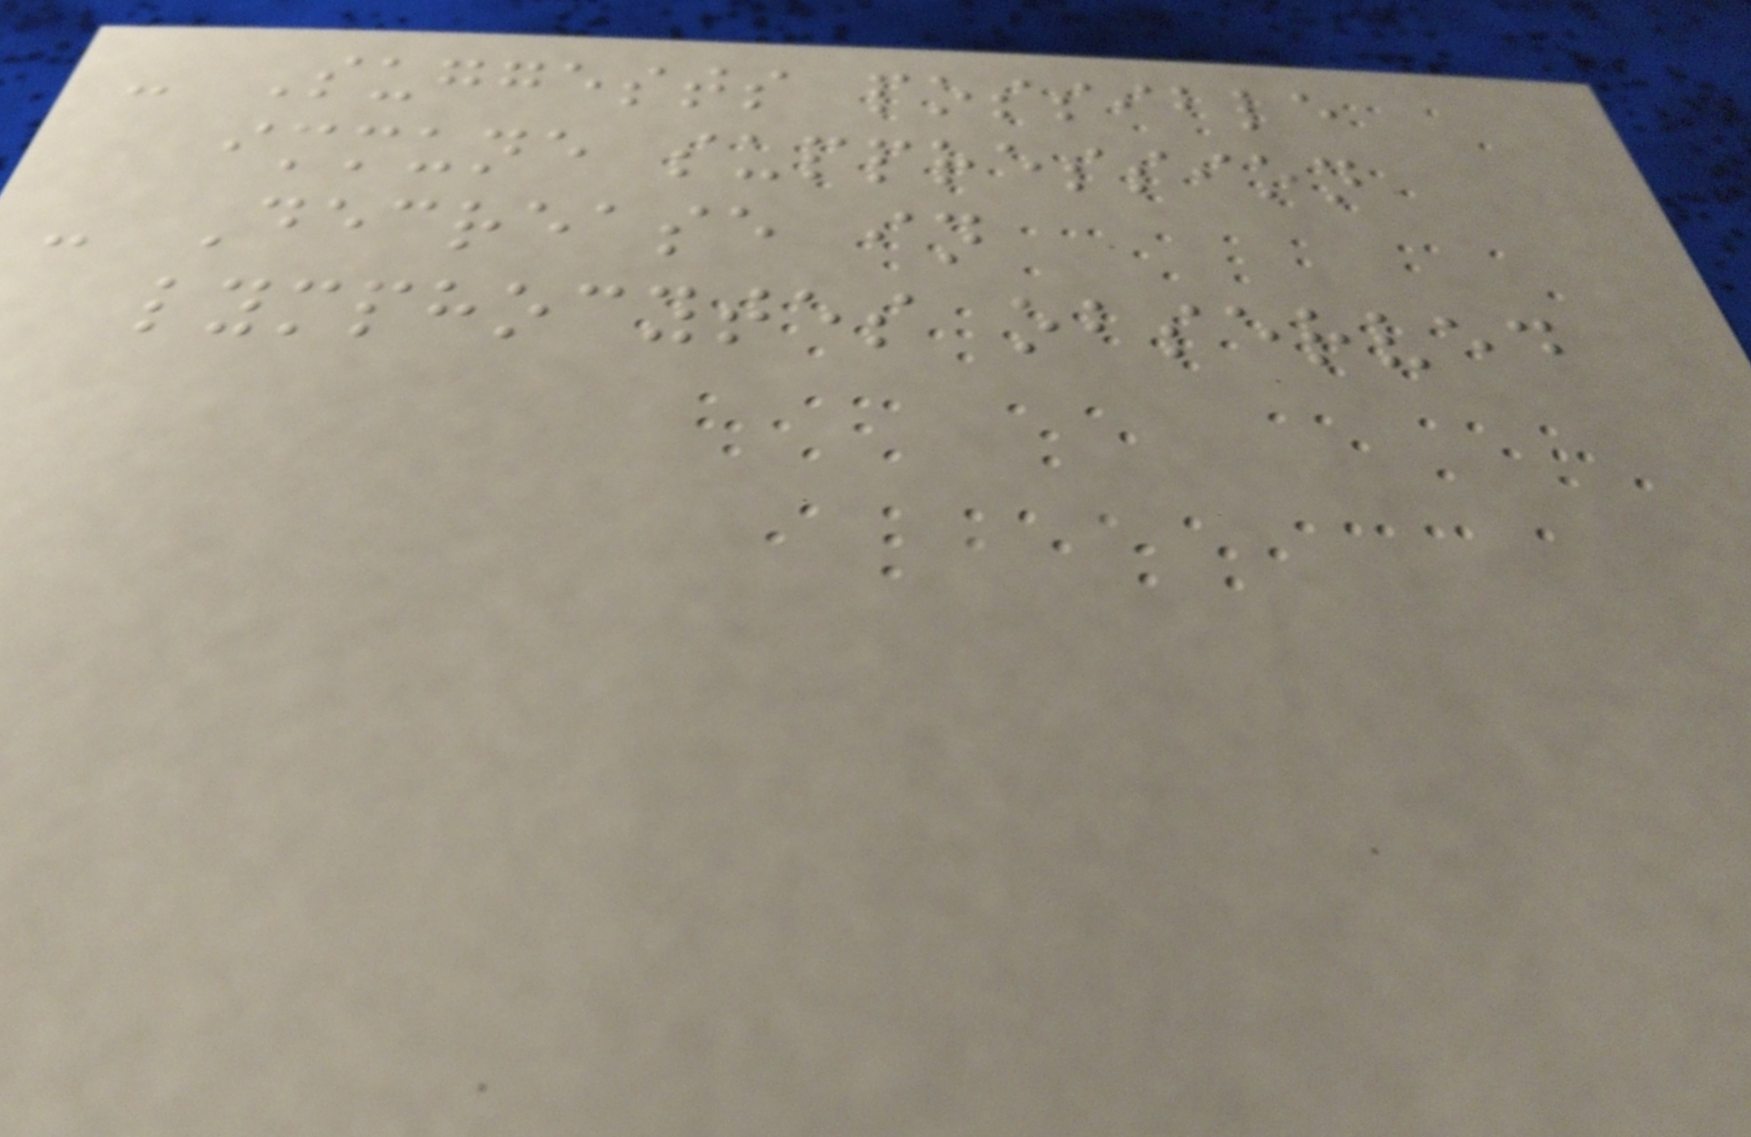- Suggests possible
immune suppression
- Decrease in
lymphocytes observed
